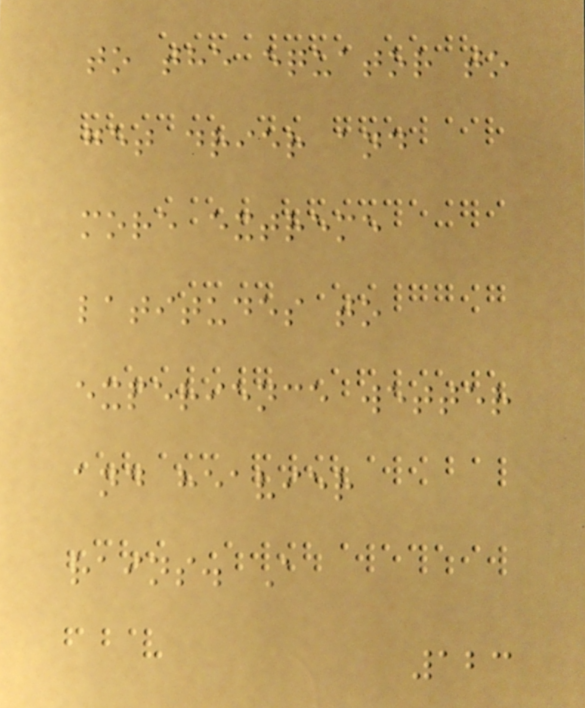to the equator to
get drier and
more extreme
latitudes to
experience wetter
and heavier
rains. A
123
